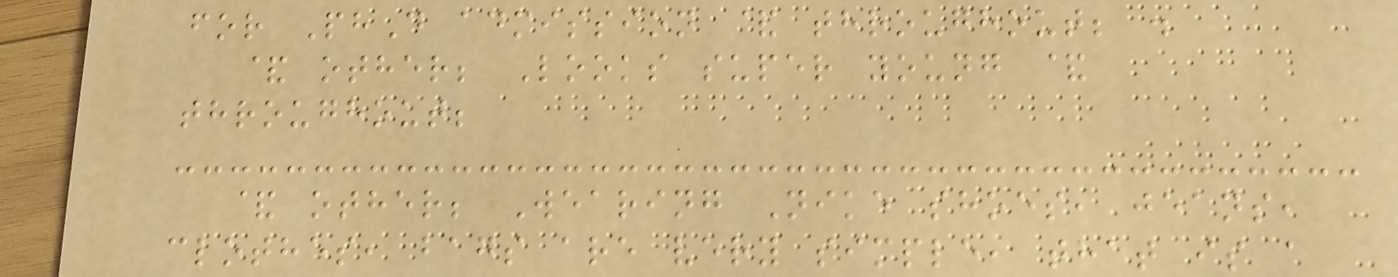for PhD admission & throughout; .
& other; Looks super young &
throughout;
& other; Wearing Nike shoes, jeans,
clothes, bags are very simple, that is a
